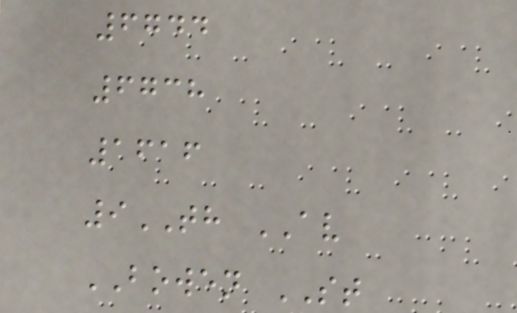6744
6738
1616
9TH AV
BOWEN ST
